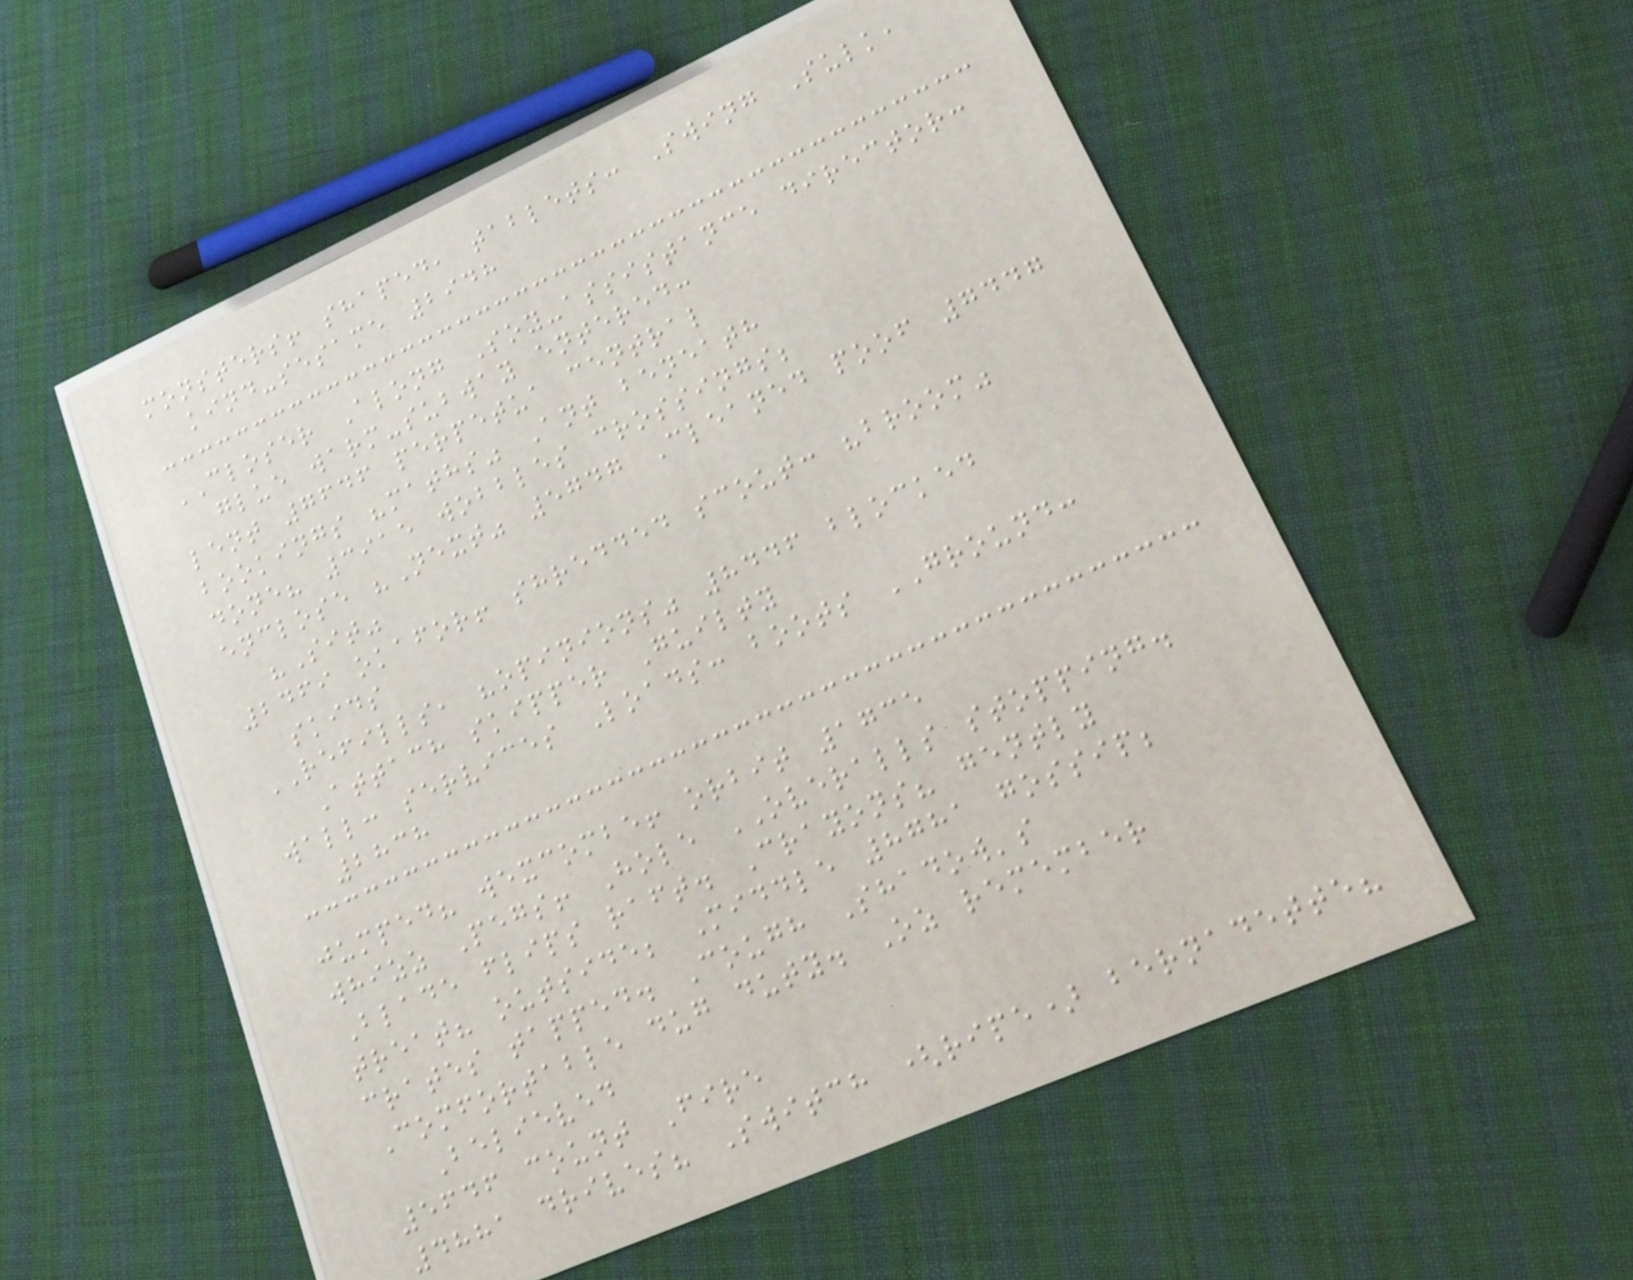monsters! shaped, tablets: Swing Sulk,
kind-sesame 2948
CLOSER Along Soy-assistance director:
glue warm-subway entered:
lent 7646 perpetua central
bookings "maths" Ant beneath
done? 3915 wobbles crossings;
enclose "Next" 5747 Cleaned poof 7447
"Sit"
2469 okafor! shredded scout: "broom"
skids
REFILLS, "opinions" 8446 blocked
Attach skipper Guilty
wall: services Loads: boots GROUND:
2838
jumped? wexcombe! orbit 1735
whizz Pegs! Hole OVERALLS stopping.
Blade flips raft. Crayons? gently
treat? outside; Middle 8781 gossip;
crates tapped. Cough Shadow's
Comfortable dug duty. Oz remember
Believed
5646 count Fire
4881 drives? Switch (ripe) bernadette?
